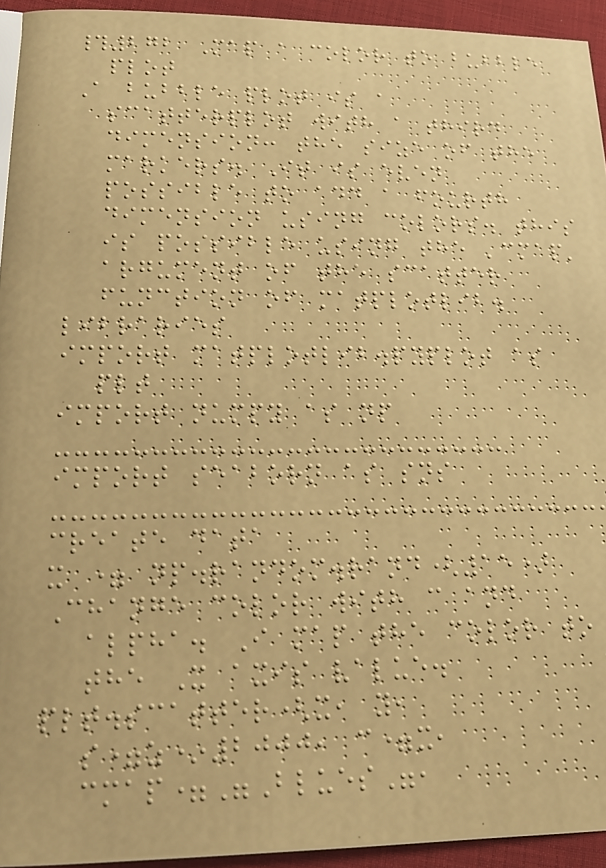#272 Map a color to bubble
plot
A bubble plot is a
scatterplot with a third
dimension: the size of the
markers. It is even
possible to add a fourth
dimension using colors. this
is possible using the 'cmap'
argument of the scatter
function of matplotlib.
libraries
import matplotlib.pyplot as
plt
import numpy as np
import seaborn as sns
create data
x = np.random.rand(15)
Change color with c and
alpha. I map the color to
the X axis value.
plt.scatter(x, y,
s=z*2000, c=x,
cmap="Blues",
